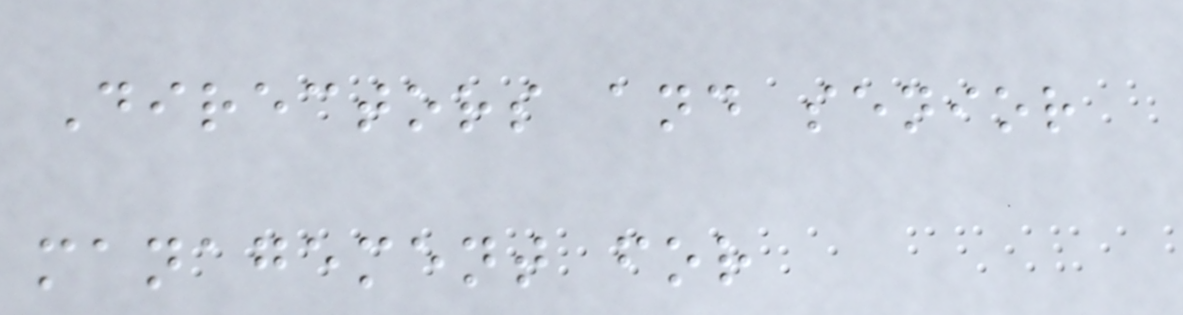Directors and senior
management for
